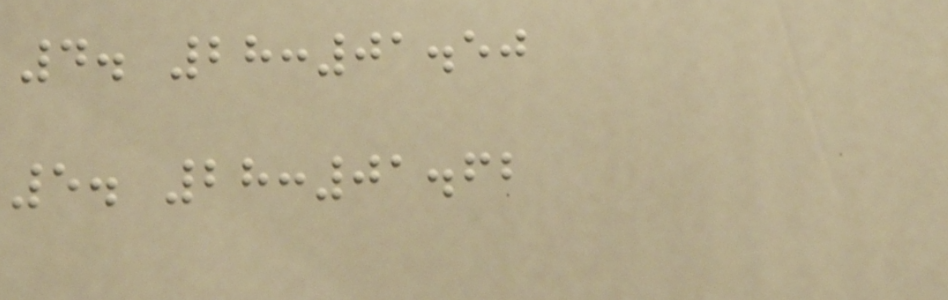4. 28:01.50
5. 28:01.62
